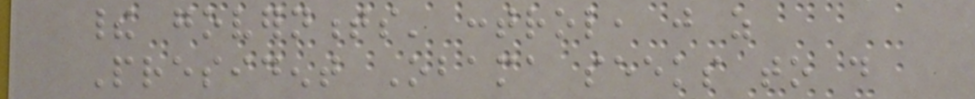their governments' control, just as
President Obama seeks to do
